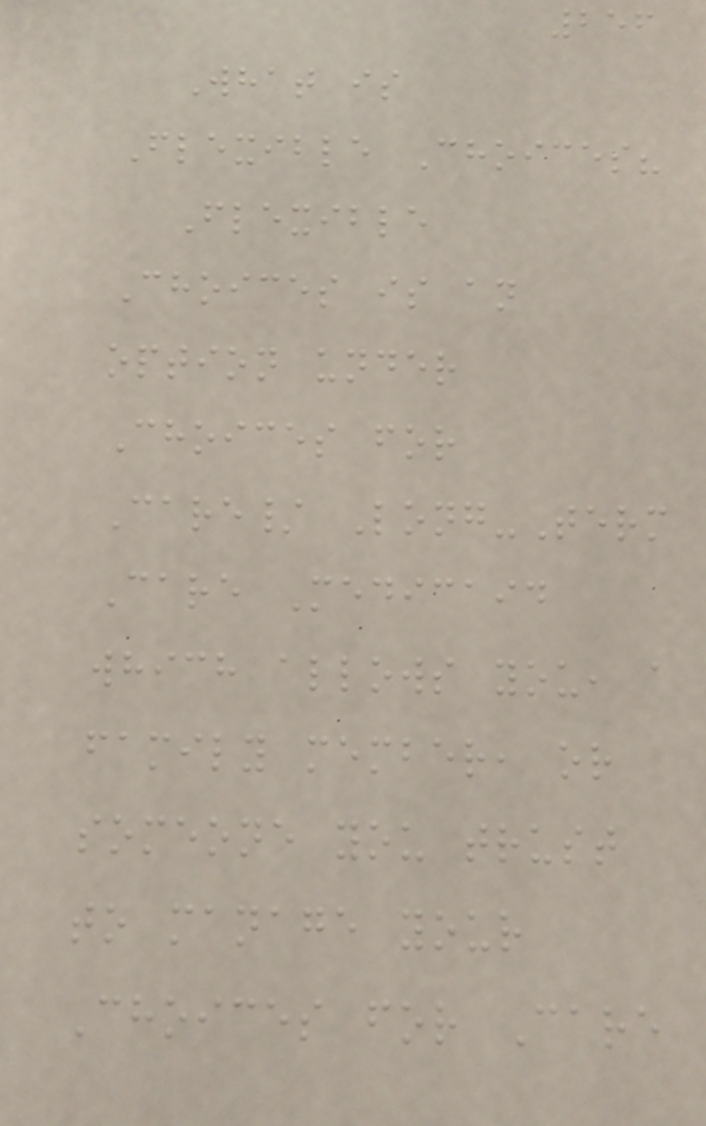256
What is
Flexible Choices?
Flexible
Choices is an
option under
Choices for
Care/ Long-Term
Care Medicaid
which allows you, a
family member, or
someone you trust
to manage your
Choices for Care
